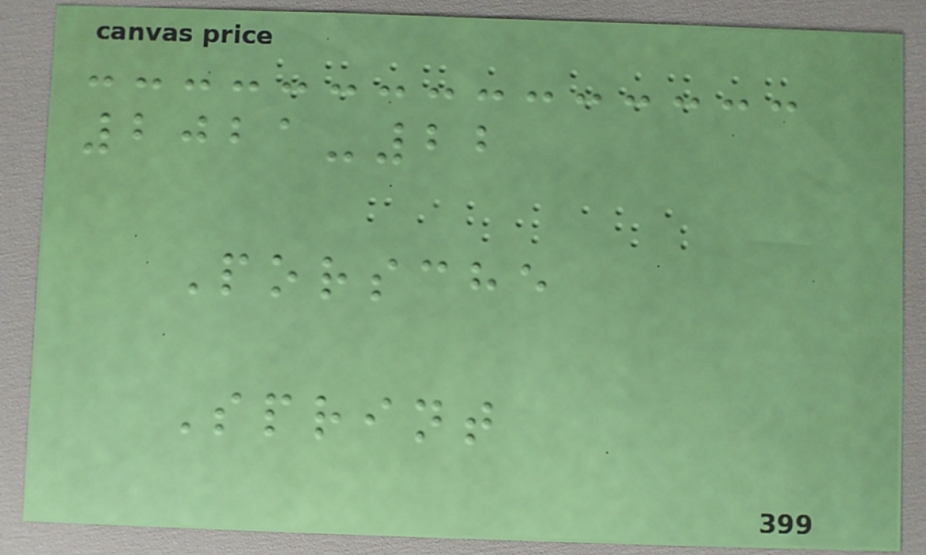2021-22
Porsche
Sprint
